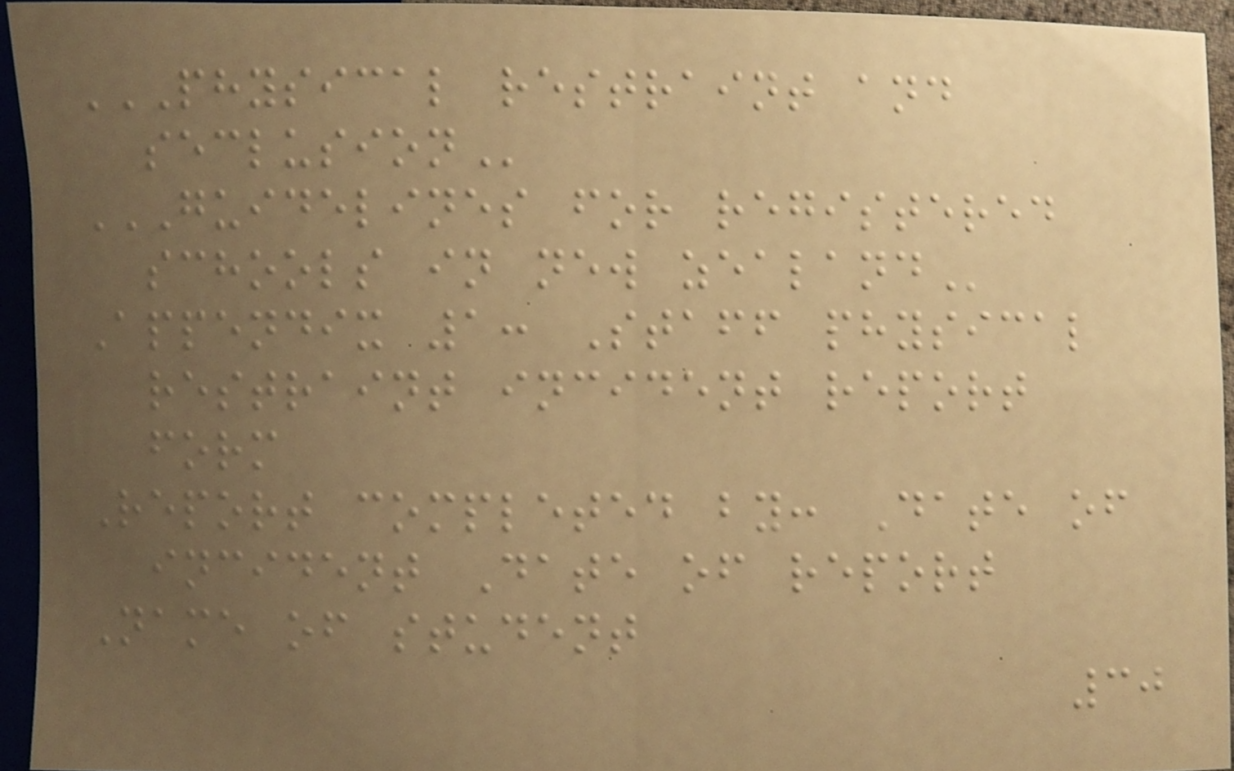PHYSICAL RESTRAINT AND
SECLUSION
GUIDELINES FOR REGISTERED
SCHOOLS IN NEW ZEALAND
Appendix 1: Staff physical
restraint incident report
form
Report completed by: Date of
incident Date of report
Name of student
30
